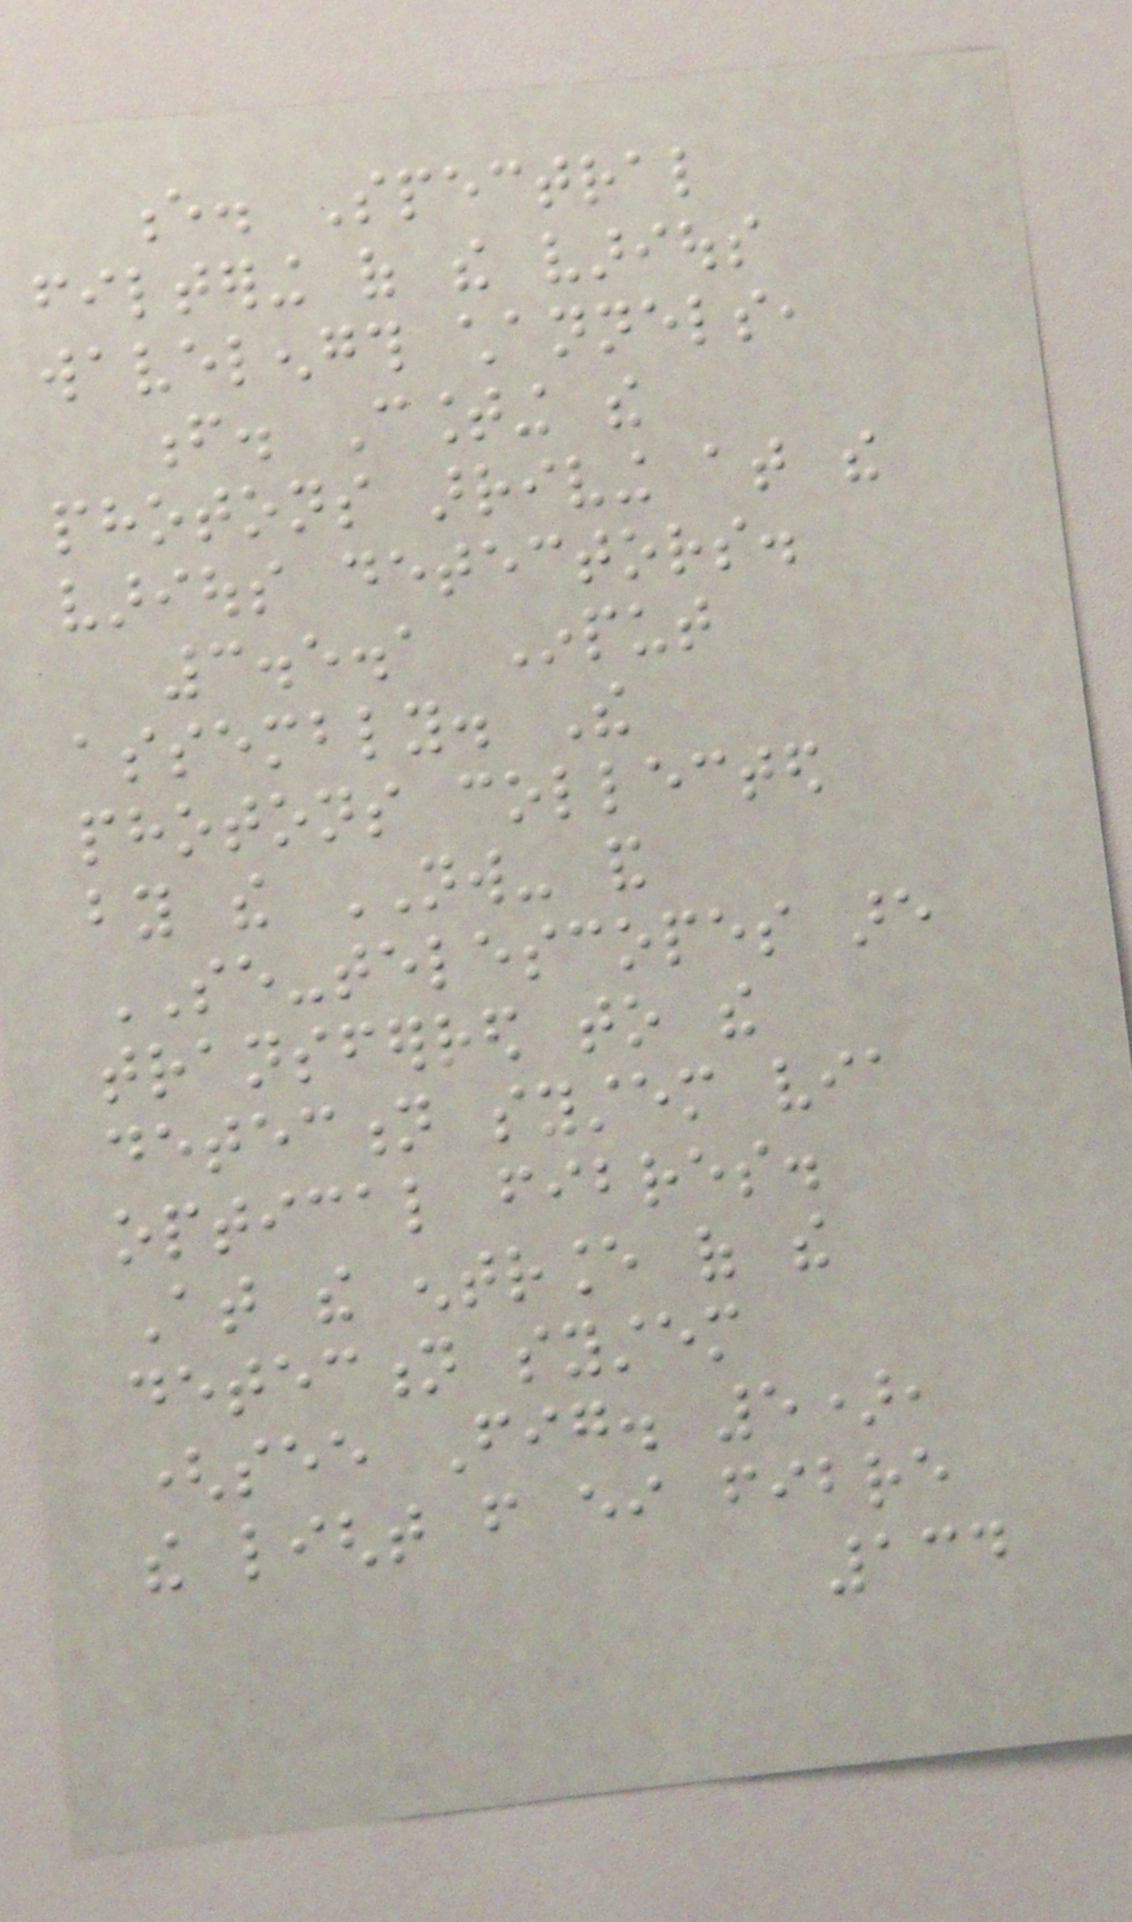e. Spectral
filtering of the various
wavelength channels,
f. Counting the
photons arriving at the
various detectors.
3.5.1 Input
assembly. The
photons collected
by the NW- and
SE-telescopes are
transferred to the
detection system via
optical fibres.
At the entrance of the
detection system
(see Fig. 5),
the light from either fibre
134
